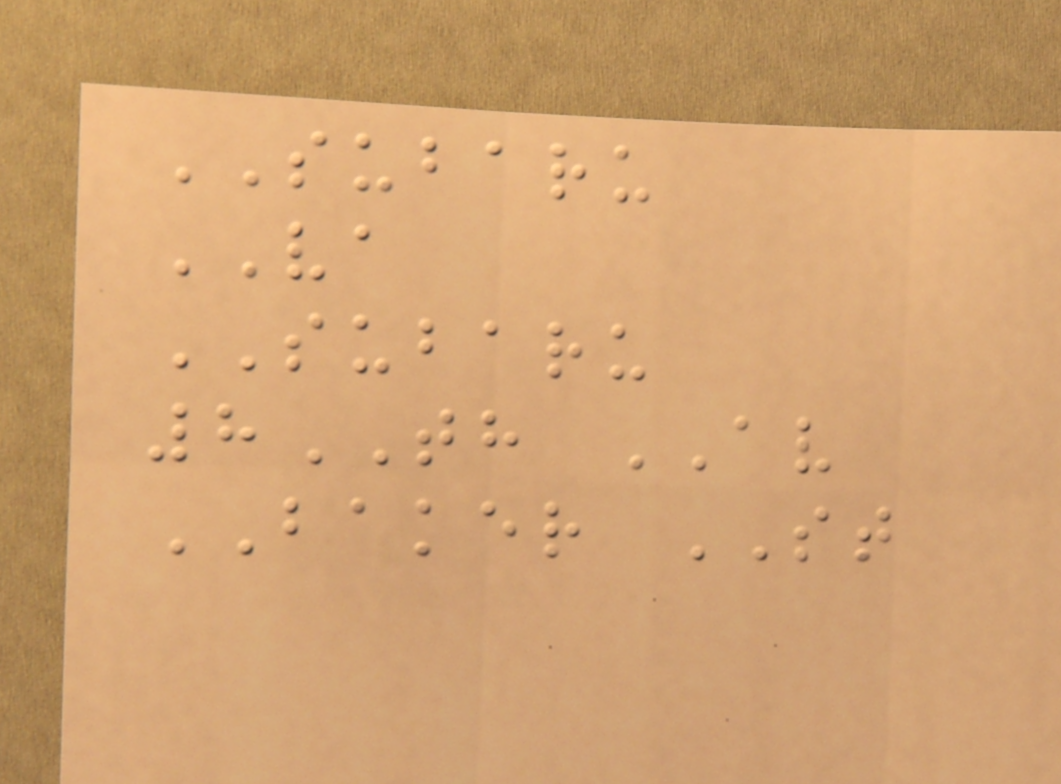SUBARU
VA
SUBARU
8TH AV
BAKER ST
